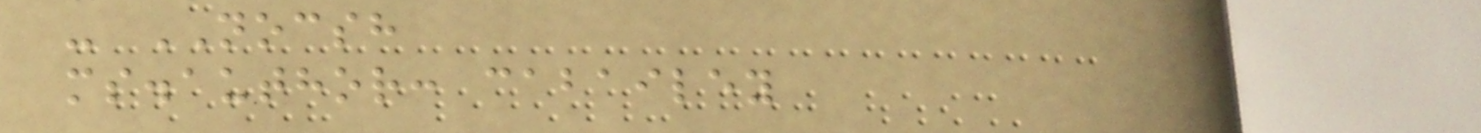- NOCSH
ms.author: cabailey
